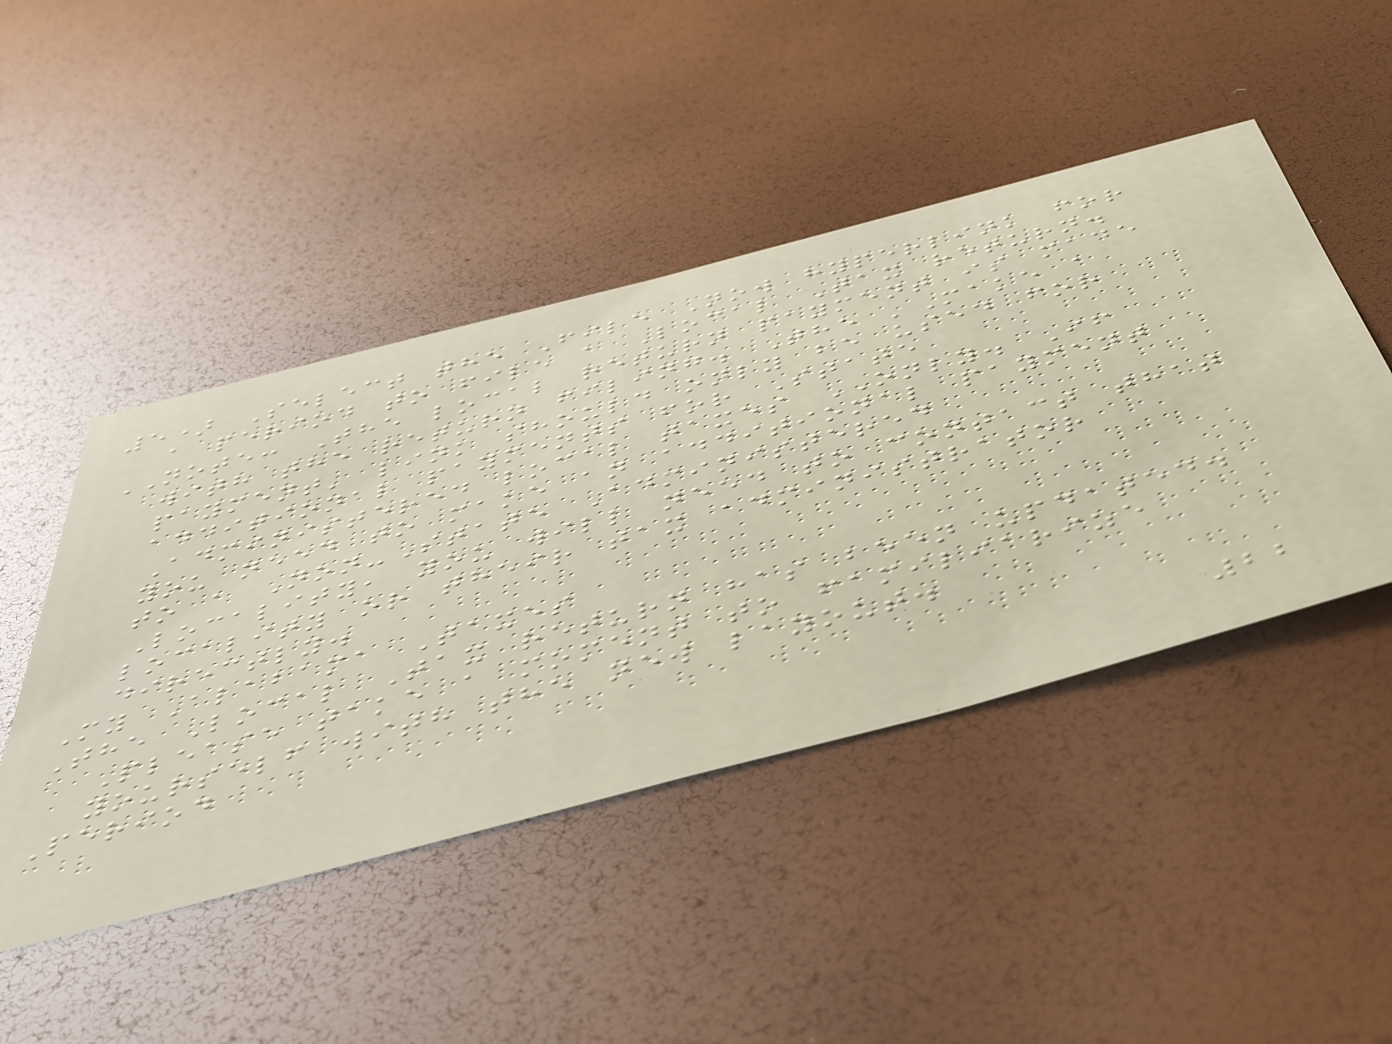5) Select the File Now hyperlink for
a period to file a Local Tax return.
NOTE: The local return payment is made
with the return filing. The 'Make a
payment' link should only be used for
additional payments for State
Administered local taxes ONLY. If
you need to make an additional payment
to a Non-State Administered
Locality, you will need to contact that
locality or their tax administrator
directly.
My Alabama Taxes
The Local Tax return has been updated.
Please take a moment to familiarize
yourself with the new layout.
Period
22
